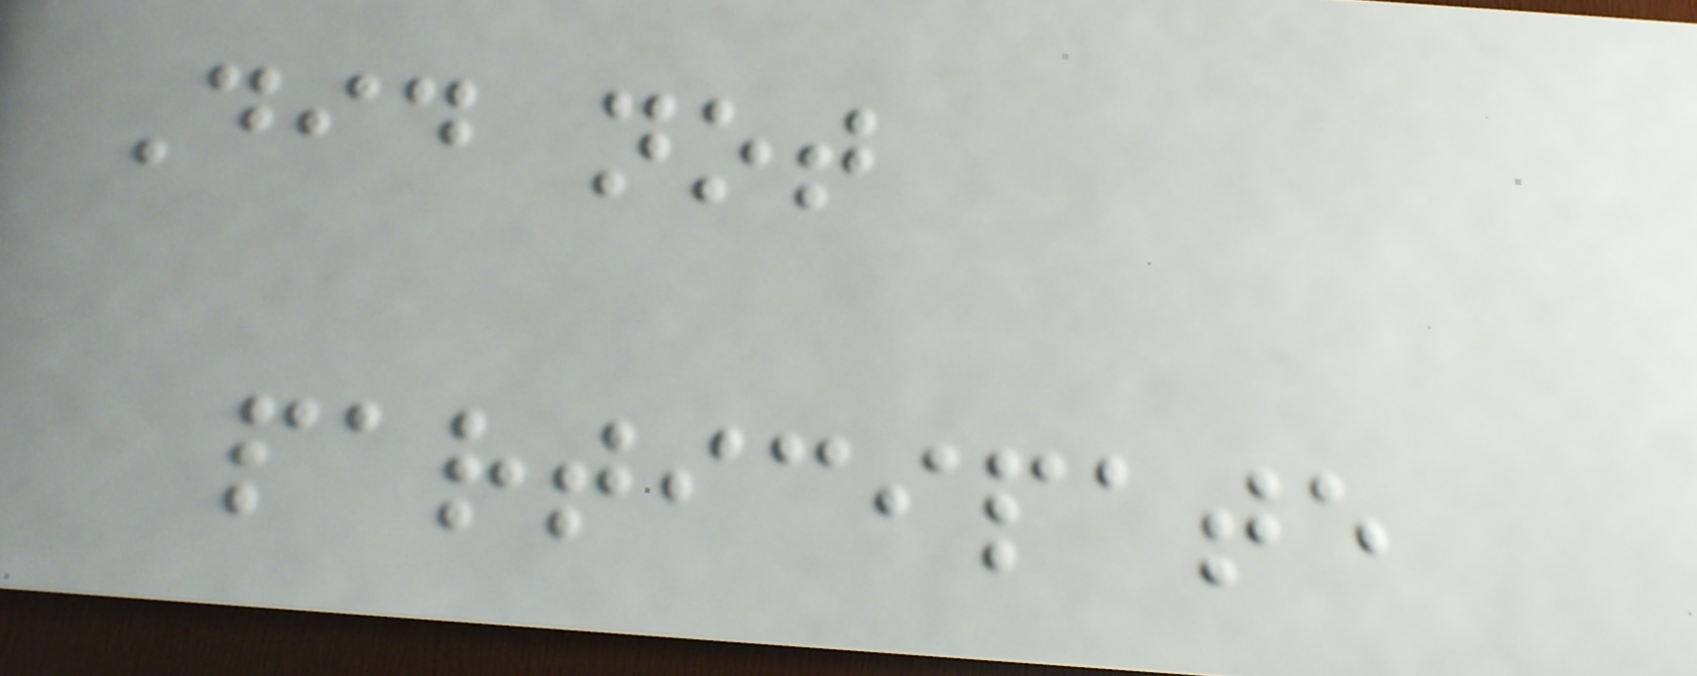Did not
participate
